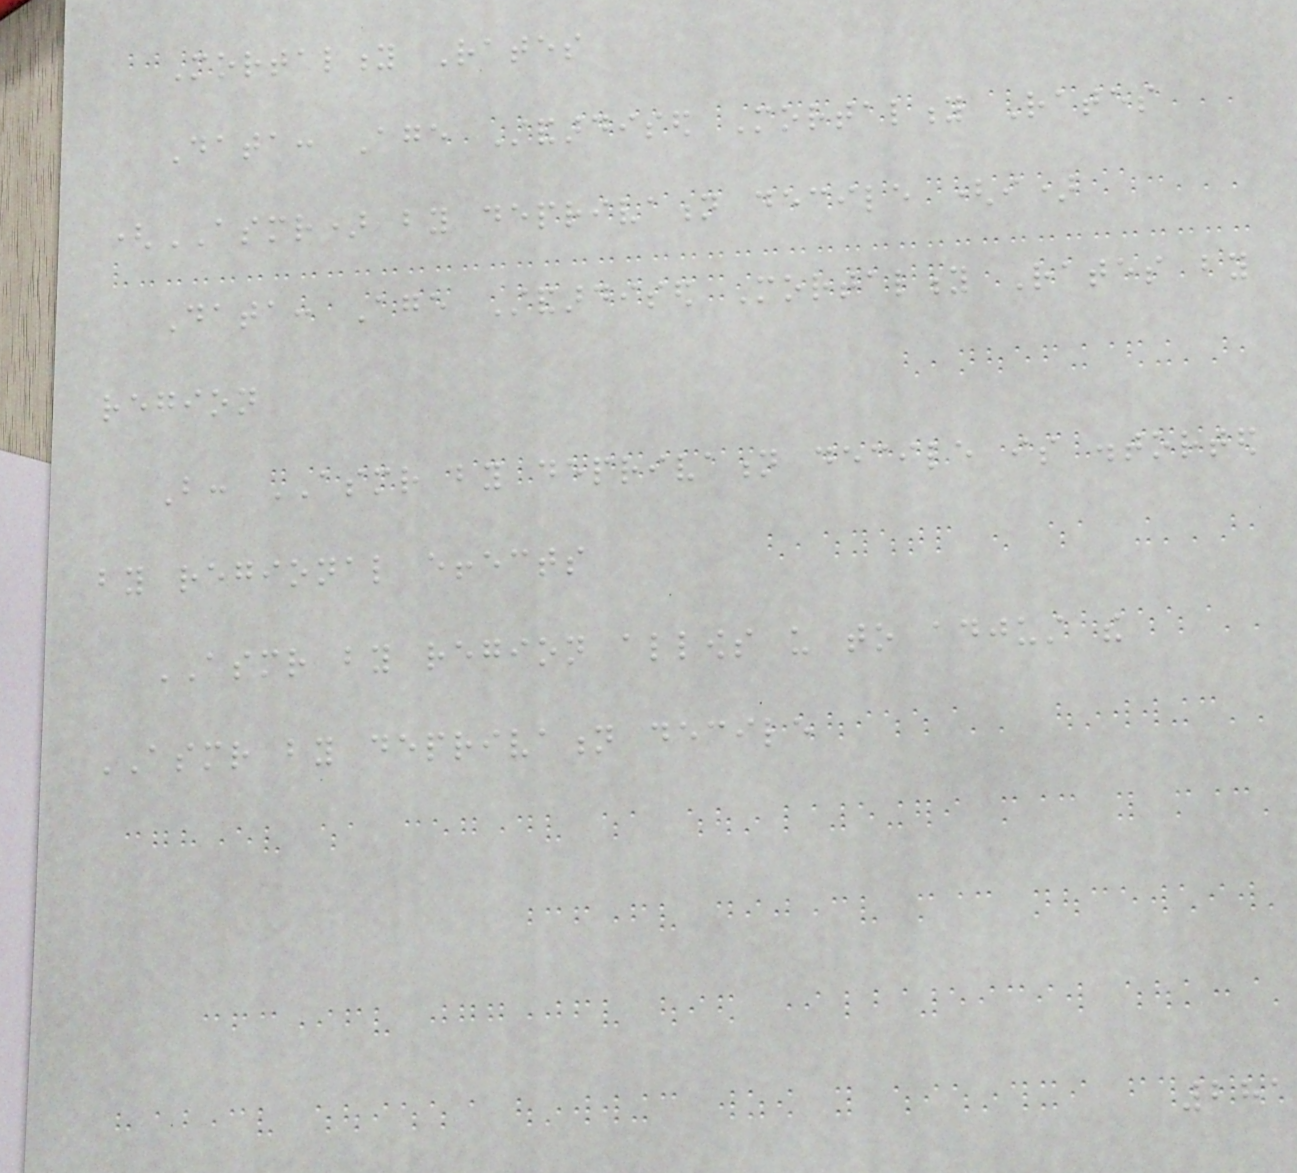Mortality Rates
Data: Age Standardised Mortality Rates
(ASMR) by deprivation decile (i)
Data: Age Standardised Mortality Rates by
region
But: ASMR by deprivation decile is distorted
by regional effects
ASMR by region allows us to adjust the
ASMR by deprivation decile
281
